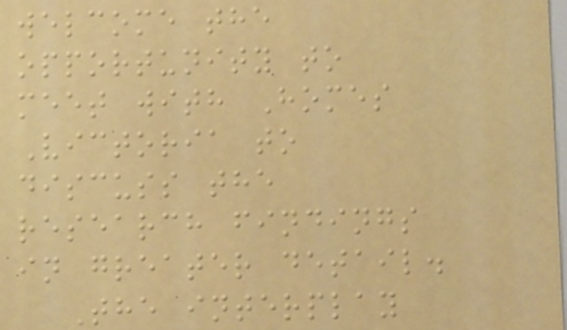welcome the
opportunity to
meet with Homes
Victoria to
discuss the
research findings
in greater detail.
The interplay
